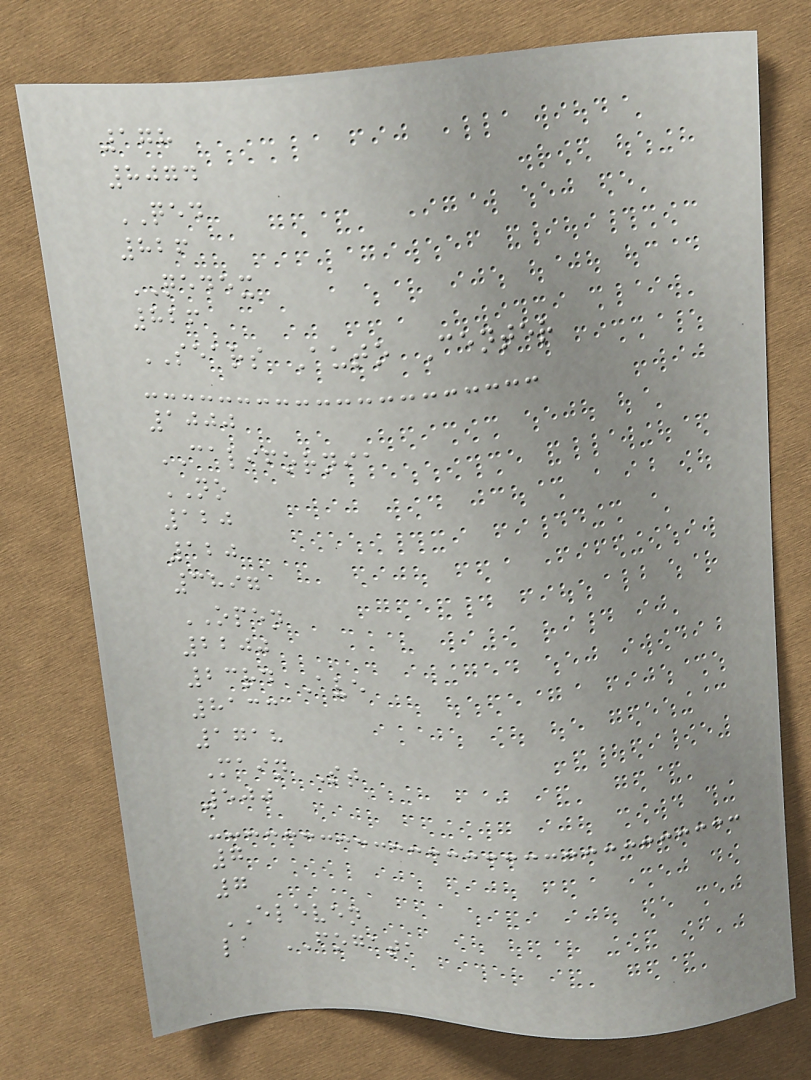178
8074
QED
826
QEDEX
826
SEARS Auto Center
1000
CALIFORNIA
NO
120
120
3897
OPEN
2200
23rd Ave
8133
1718
Main St
500
7
7
ELEVEN
la FOGATA
